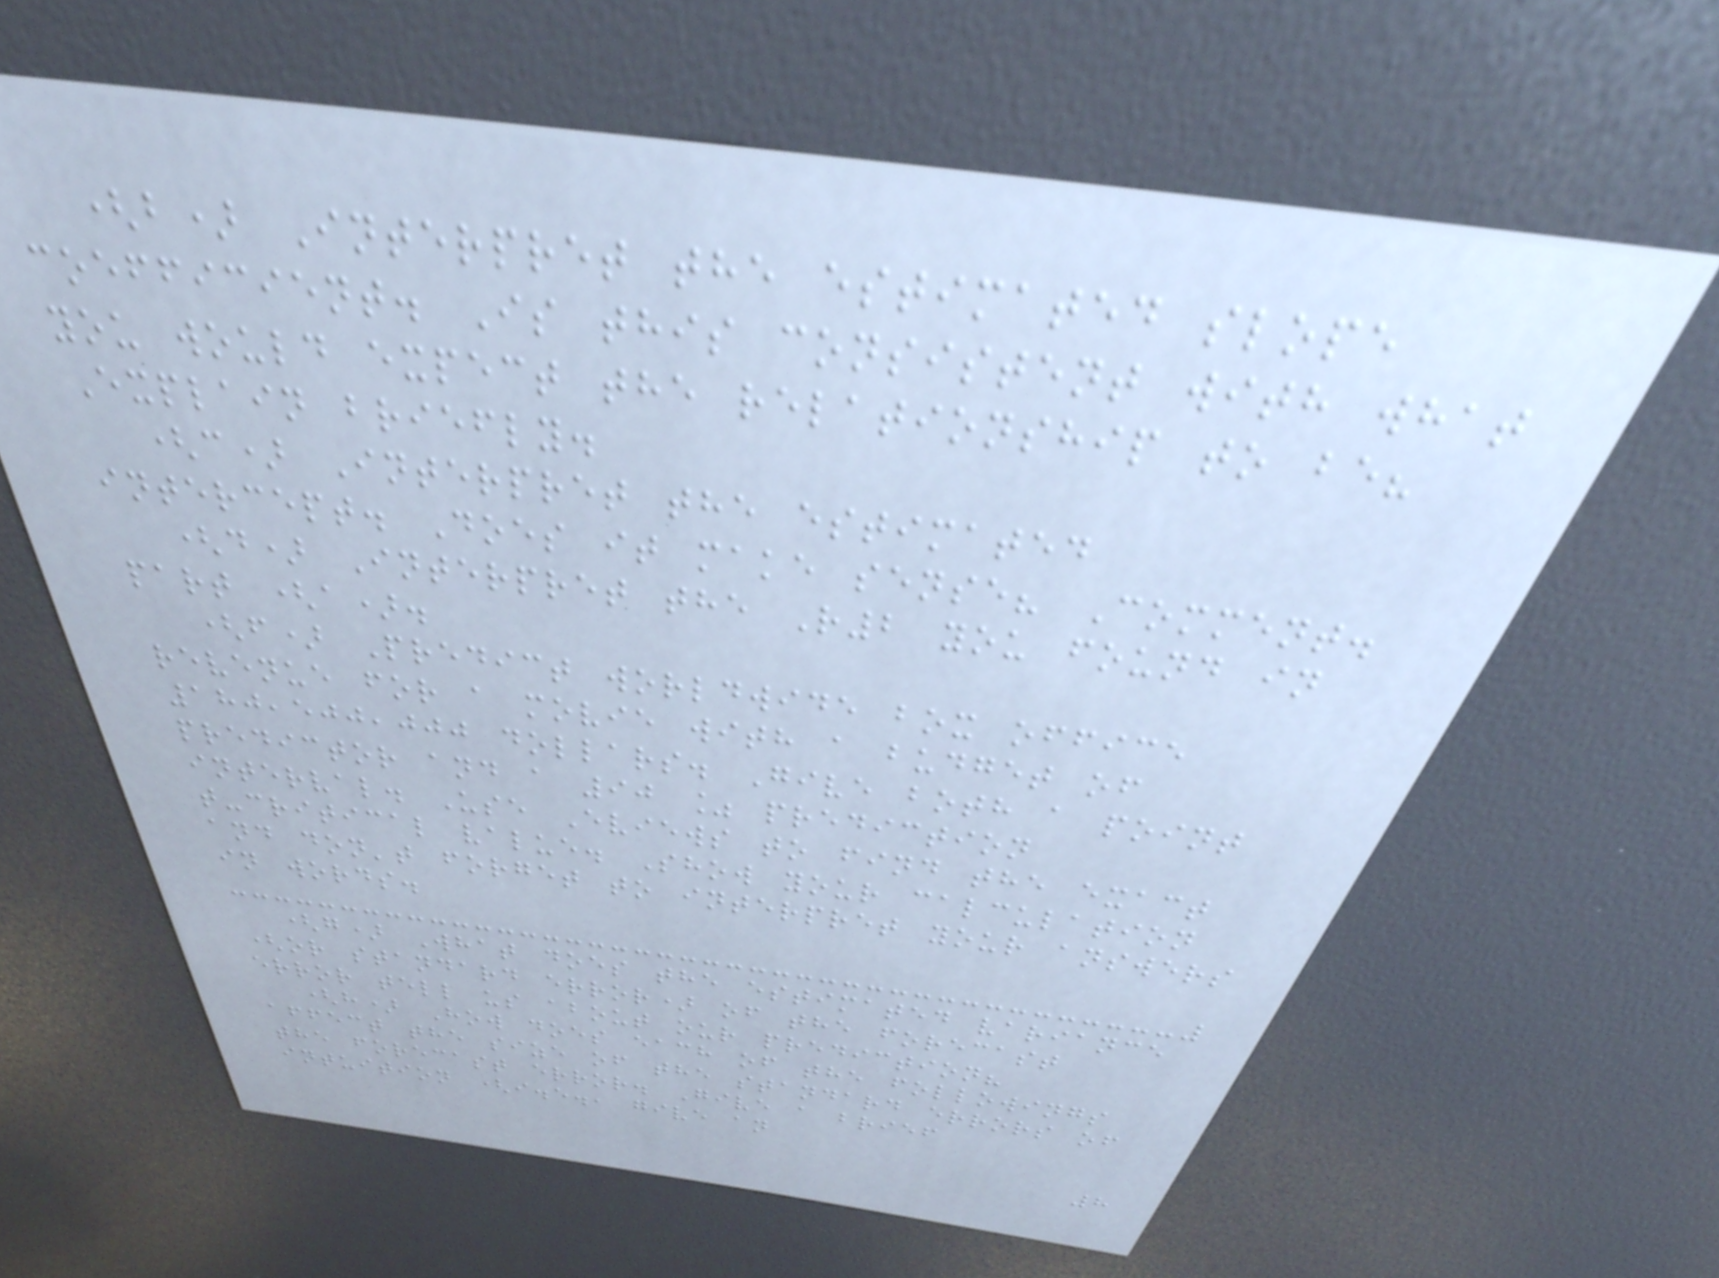(b) Interpret the estimated slope
coefficient. Is this consistent with what
you would expect the relationship to be?
Explain briefly.
(c) Interpret the estimated
intercept. Does it make sense? Comment.
(d) Interpret the R2 you found in
part (a).
(f) Predict worldwide box office
revenue for a movie with a budget of
180,500,000 dollars. Give both a point
predictor and a 90 % prediction
interval. Use Eviews to find the exact
t-critical value. Show your calculation
and don't forget to interpret your answers
in words.
(g) What does the estimated variance
(or standard error) of the forecast
error tell us about our prediction?
(h) How does each of the followings
affect the size of the standard errors of
the forecast error. Give a brief
intuition (i.e., give an
8
